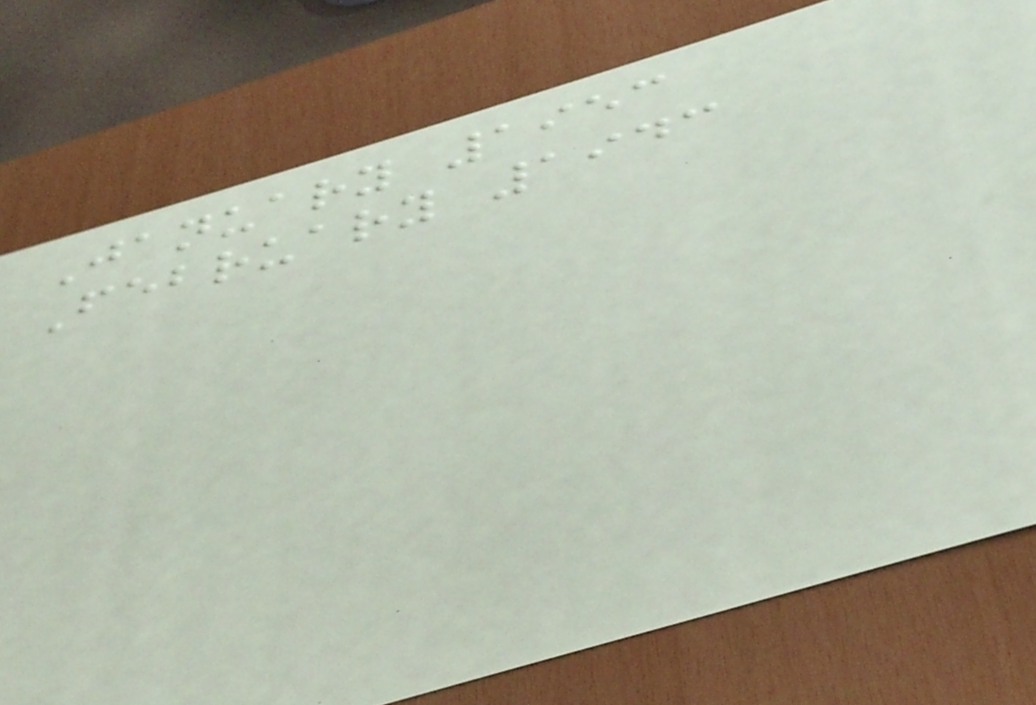January 1953
February 1943
